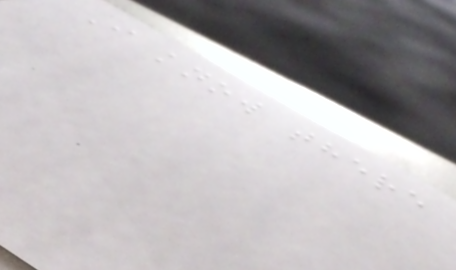I know there
